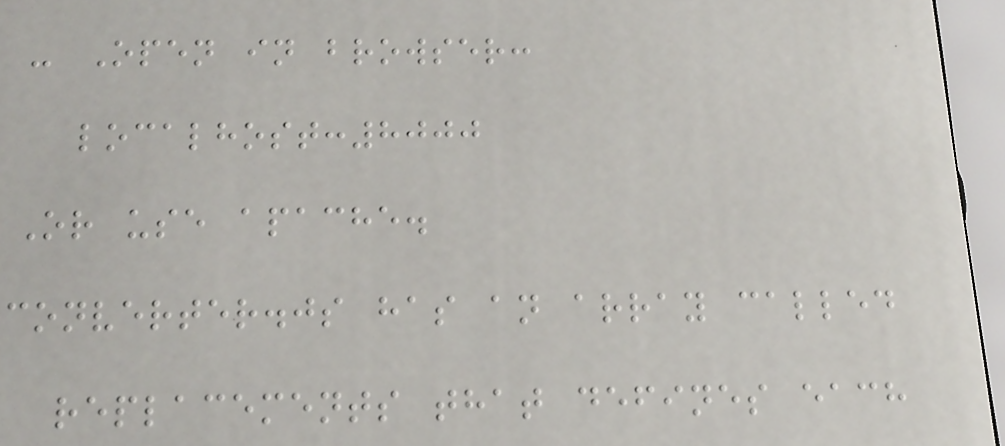- Open in browser:
localhost:8000
Or use apache.
converter.js has an array called
replacements that defines each
